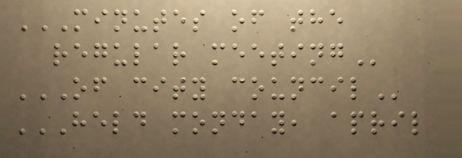MINUTES OF THE
REGULAR MEETING
OF CITY COUNCIL
HELD MONDAY, APRIL
